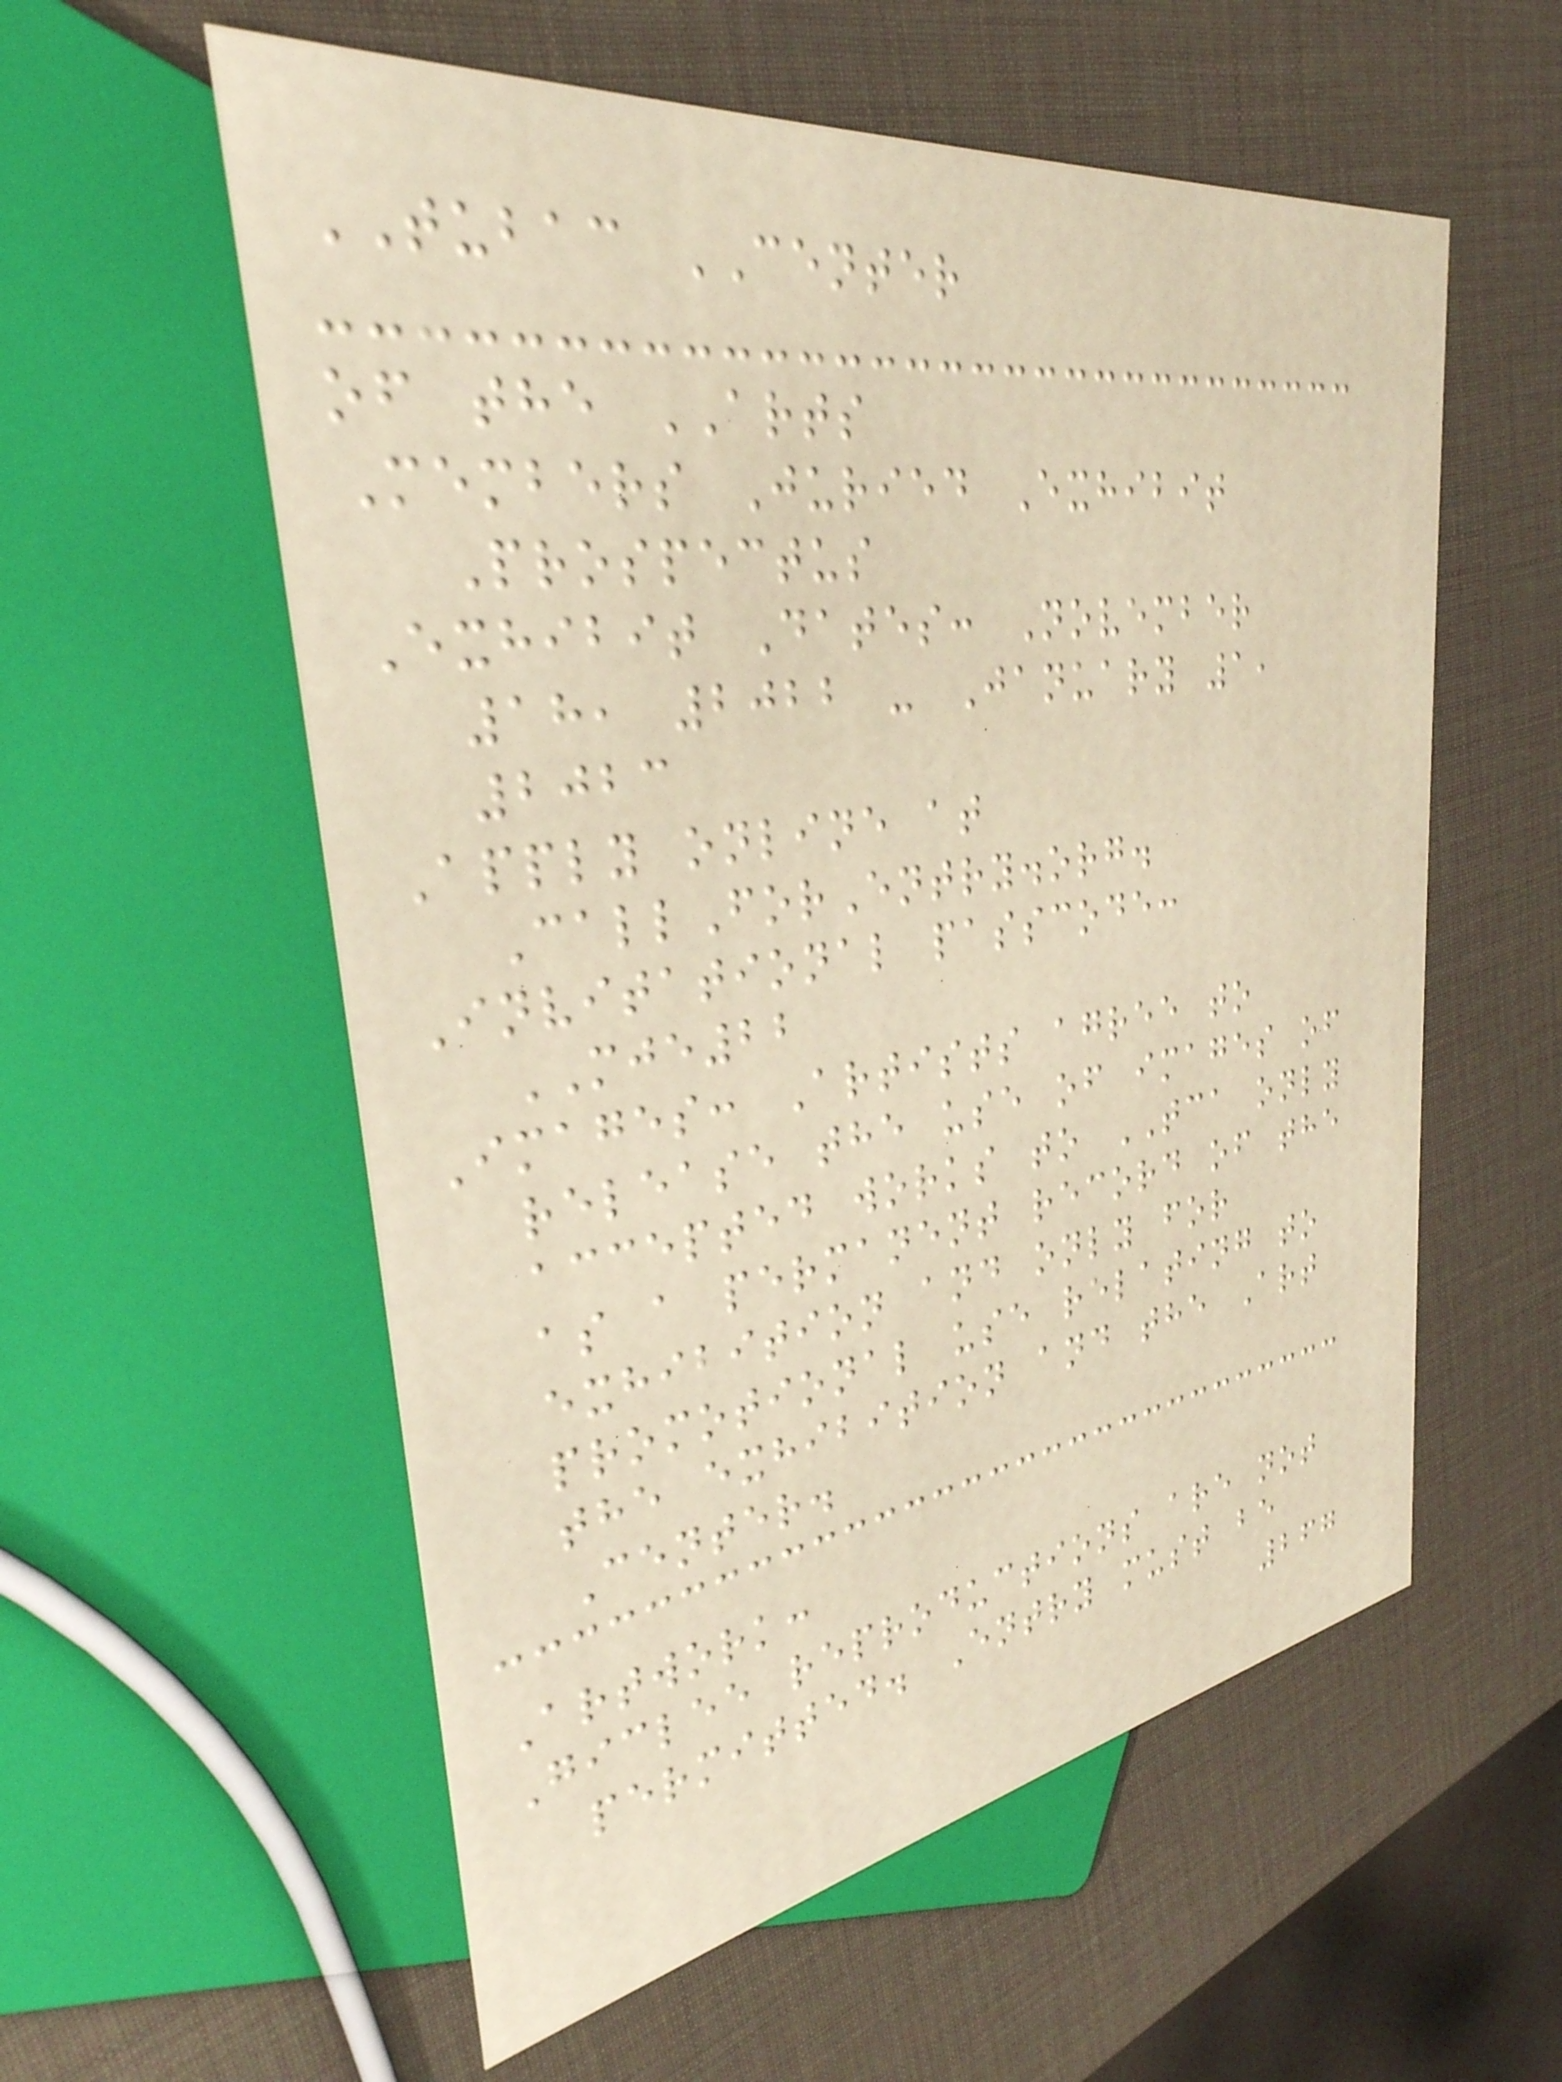TUBAC CENTER
of the ARTS
Members Juried Exhibit
Prospectus
Exhibit Dates: November
18, 2022 - January 1,
2023
Apply online at
CallForEntry.org.
Invitational passcode:
MJE22
Images: Artists agree to
release the use of images of
accepted works to TCA only
as a permanent record of the
exhibition and only for
promotional use relating to
the exhibition and the Art
Center.
Artwork:
Giclee reproductions are not
permitted. Entry must be
267
